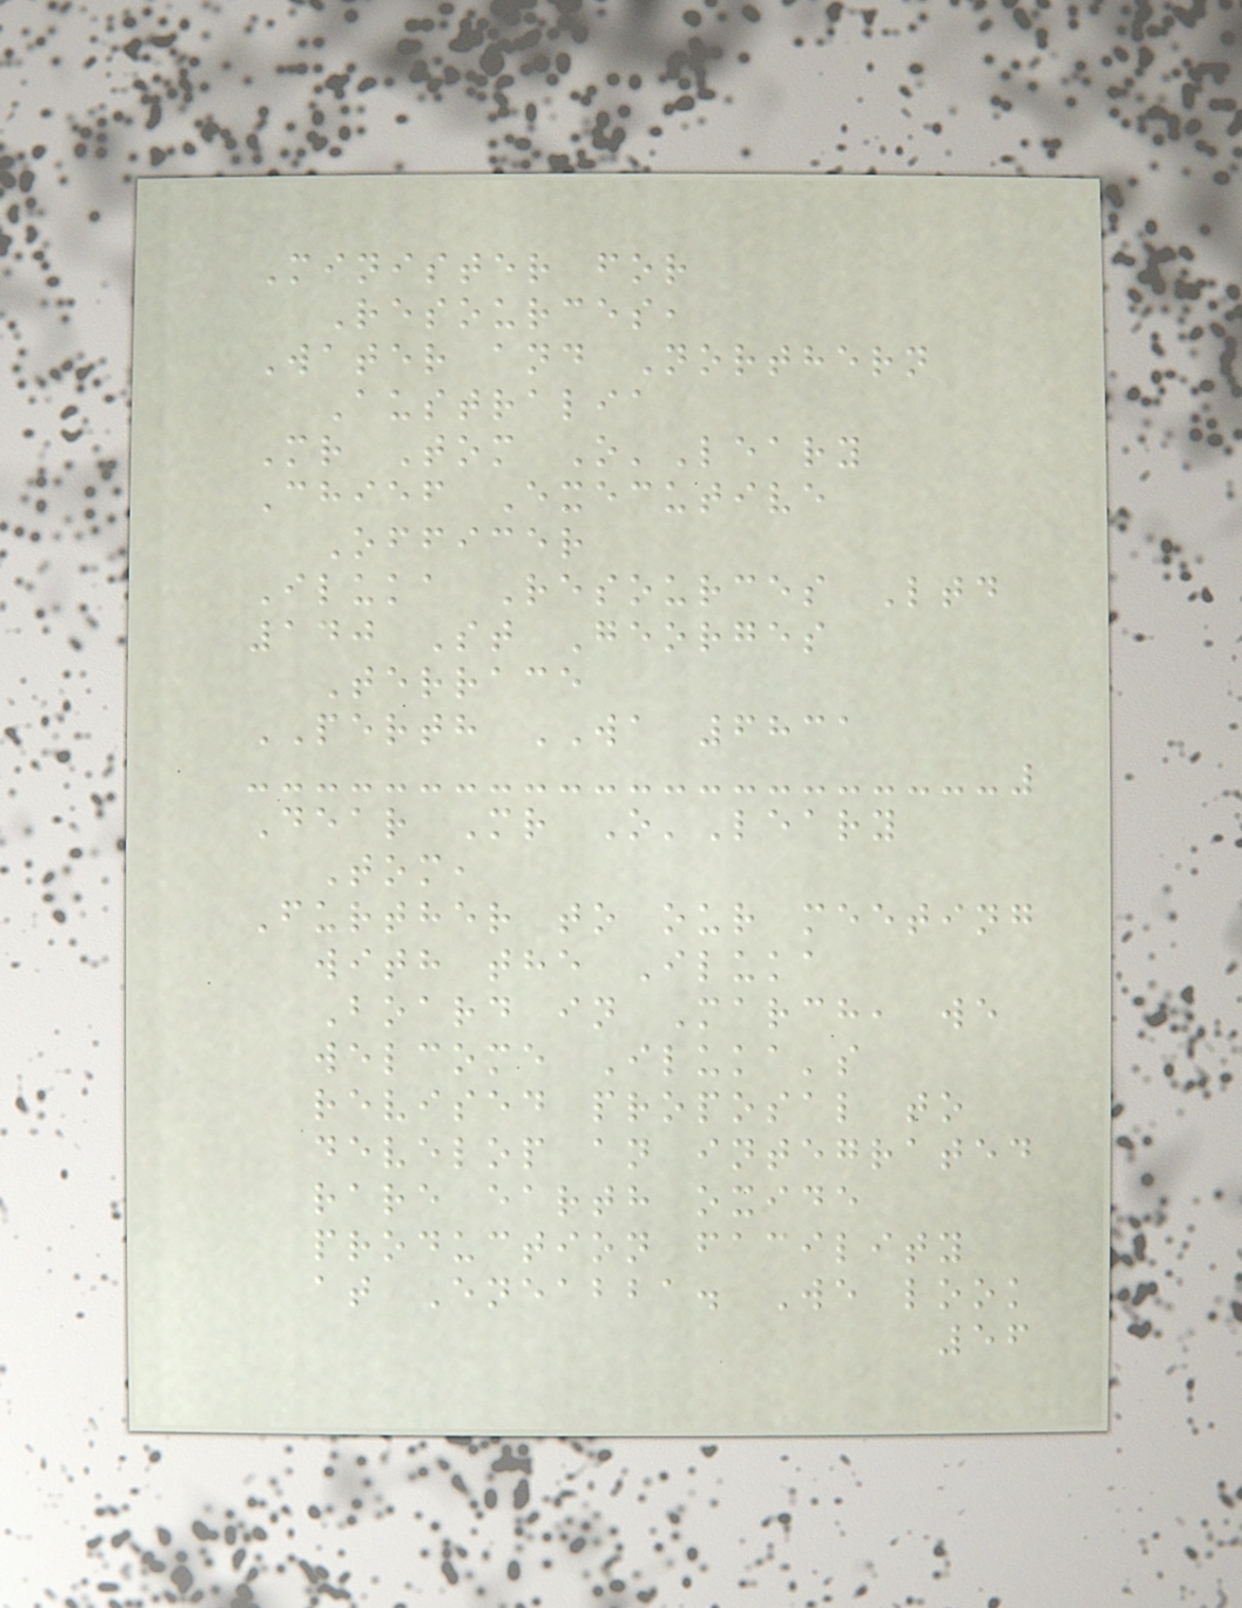Minister for
Resources,
Water and Northern
Australia
Mr Tom O'Leary
Chief Executive
Officer
Iluka Resources Ltd
140 St Georges
Terrace
PERTH WA 6831
Dear Mr O'Leary
Tom,
Further to our meeting
with the Iluka
Board in March, we
welcome Iluka's
revised proposal to
develop an integrated
rare earth oxide
production facility
at Eneabba. We look
56
